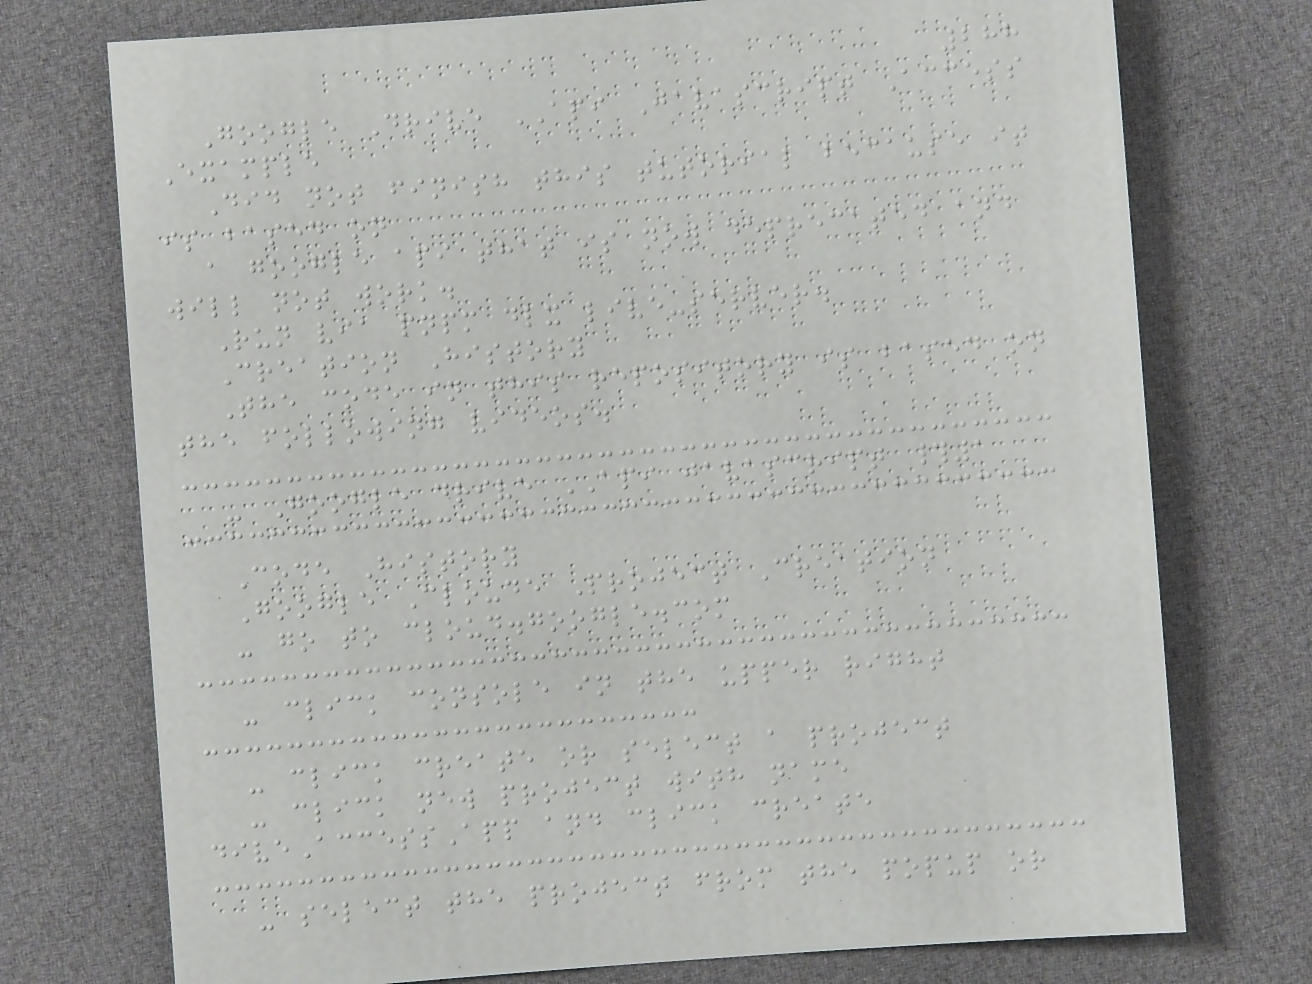288
Google Drive API Javascript Access
Example
Did not finish this tutorial because it
is based on
a google api that is now deprecated and
will not work.
Run via pnpm dlx live-server.
Creation History
The code in this repository is based on
the following videos.
- Google drive API javascript #1
Code History
Google Cloude Project Creation
- go to cloud.google.com
- click console in the upper right
- click create or select a project
- click new project with name
diveAccessApp and click create
- select the project from the popup or
